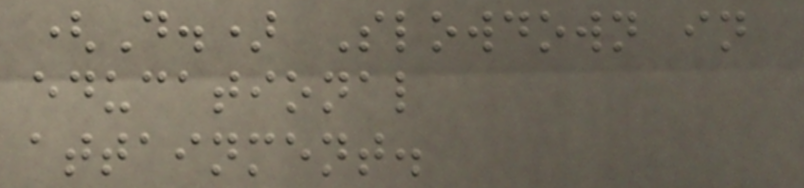(D.) Slowdown in
educational
attainment.
